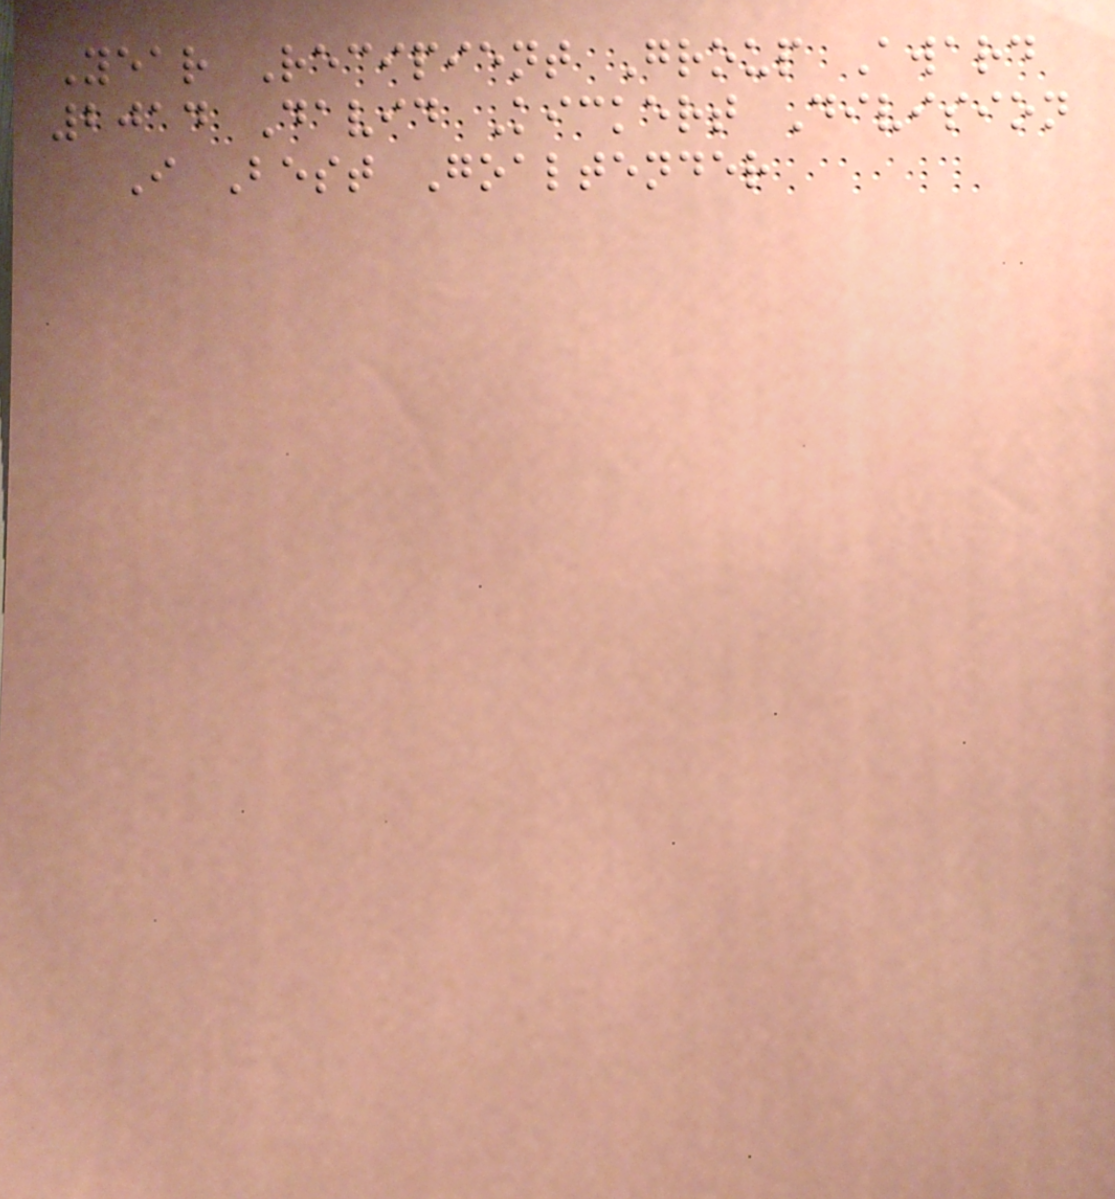Year Recipient Group Award
2014 David Kickert Division
I Best Goaltender
